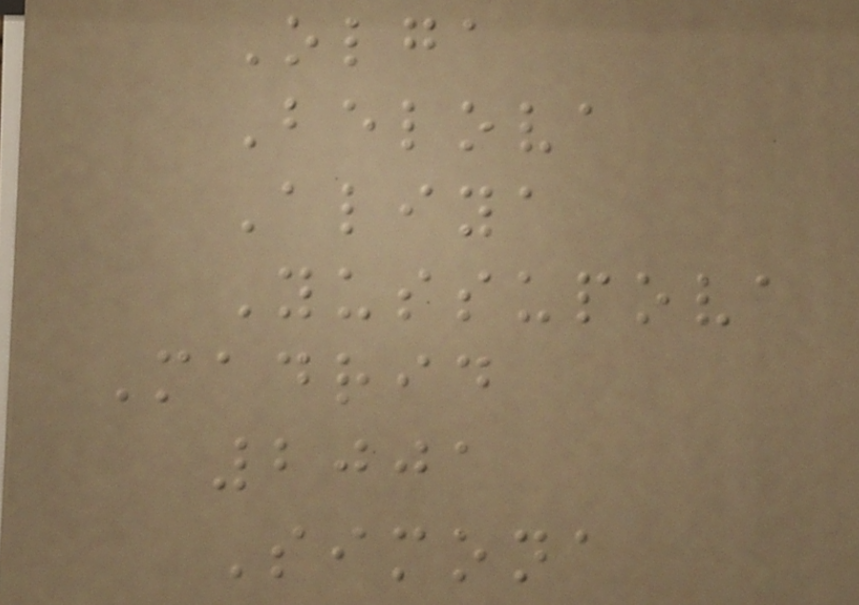Olga
Belova
Aliya
Yussupova
Madrid
2001
Simona
